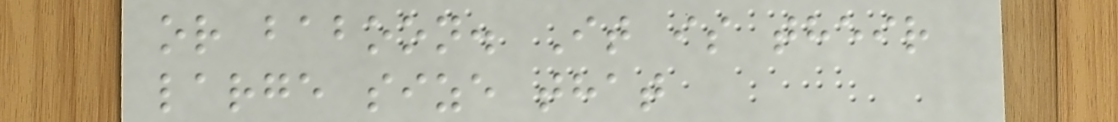or baboon. It is their
large size that
